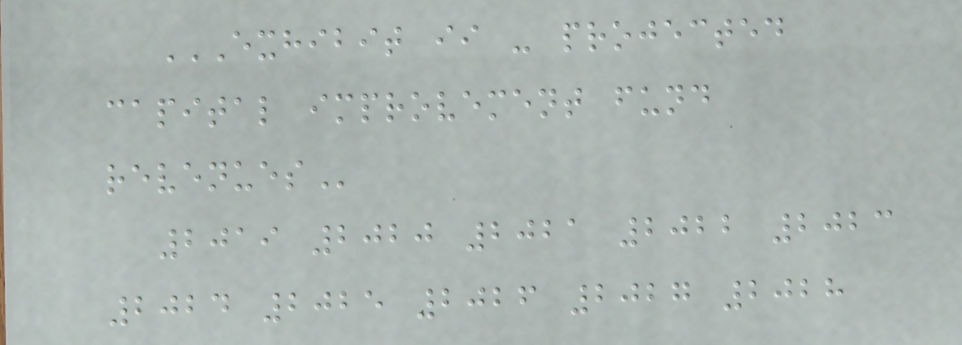EXHIBIT II - PROJECTED
CAPITAL IMPROVEMENT FUND
REVENUES
2019 2020 2021 2022 2023
2024 2025 2026 2027 2028
